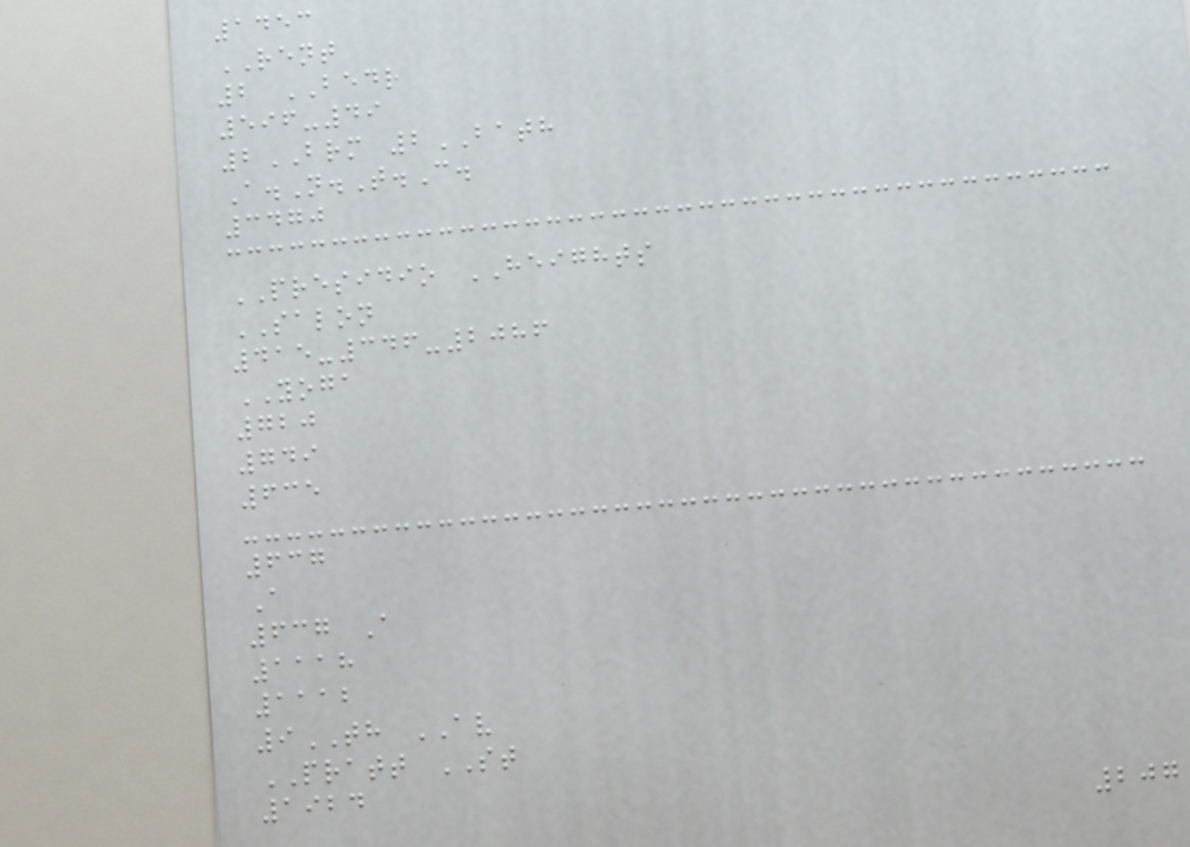1453
RENT
2 BEDR
596-49
2BRM 2BATH
A.N.T.C.
3470
PRESIDIO HEIGHTS
SALON
415-346-2086
YOGA
720
749
635
637
A
637 A
1118
1112
9TH AV
PRATT ST
1924
207
